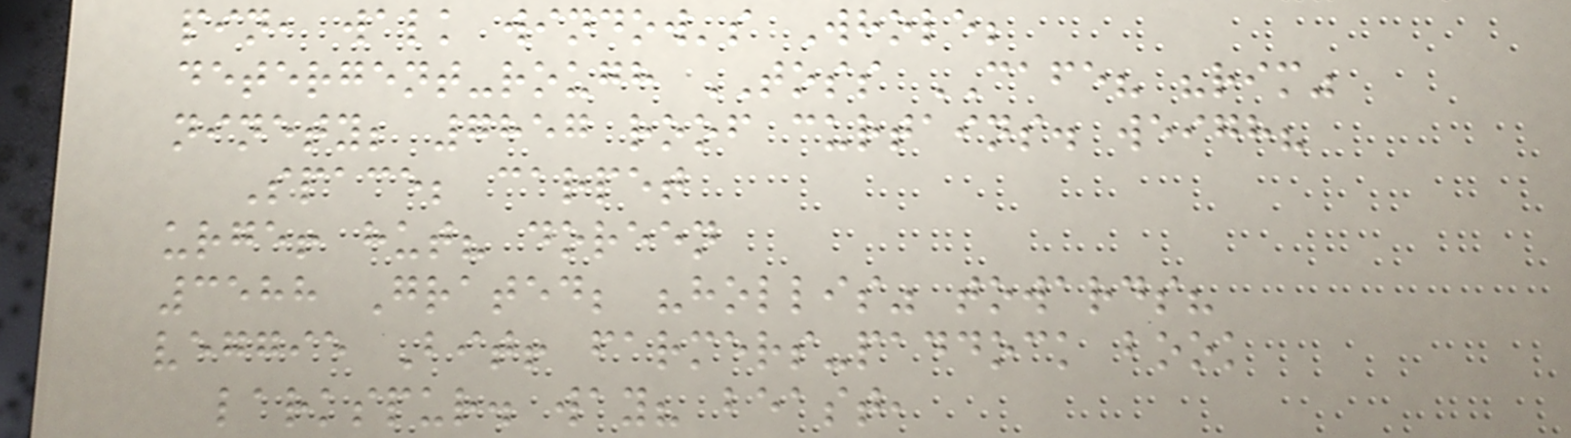pin, walk window's Whole;
detergent-rough TOSS CAFE? "rim"
ninety; 7857 roof curtains. weigh?
Space; carpet
urge! hut? doreen
3588 Grated; "hollis" towards?
veggie Bit! farmers-paddock book
larkspur. way? beast,
